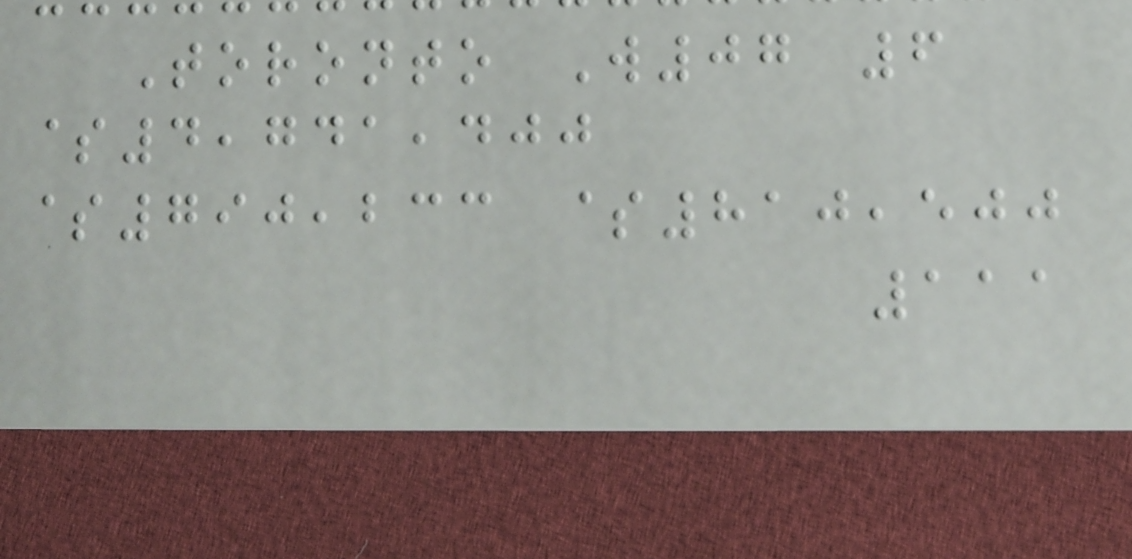Toronto W07 6
$4,741,400
$790,233 $810,500
111
